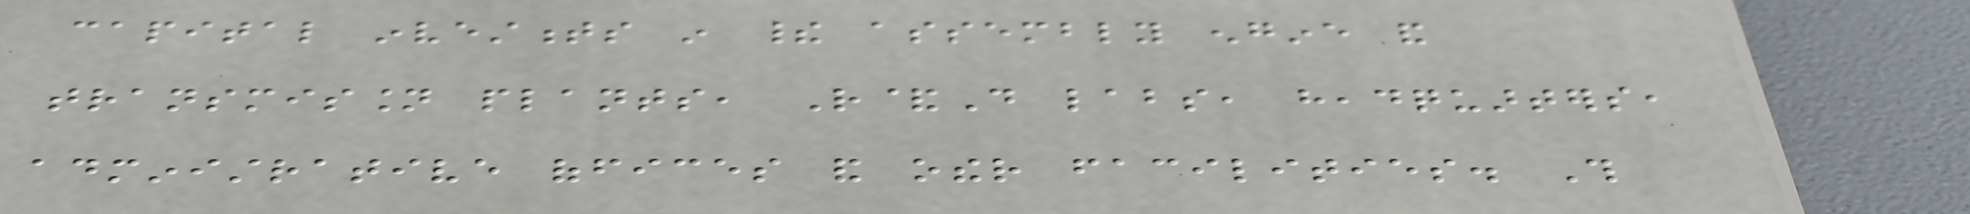capital investments in their assembly engine and
transmission plants, R&D labs, headquarters,
administrative offices and other facilities. This
